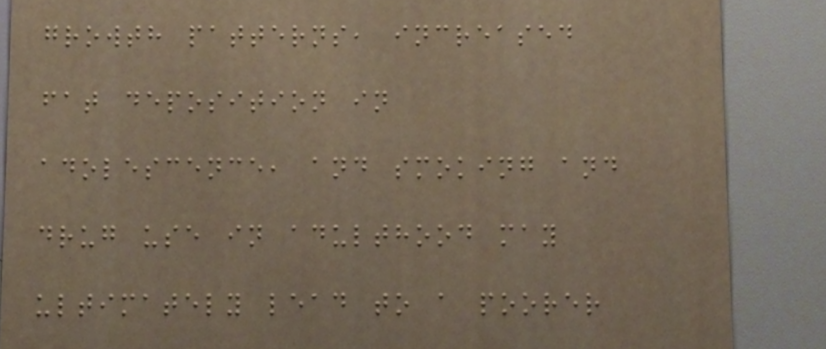growth patterns, increased
fat deposition in
adolescence, and smoking and
drug use in adulthood may
ultimately lead to a poorer
